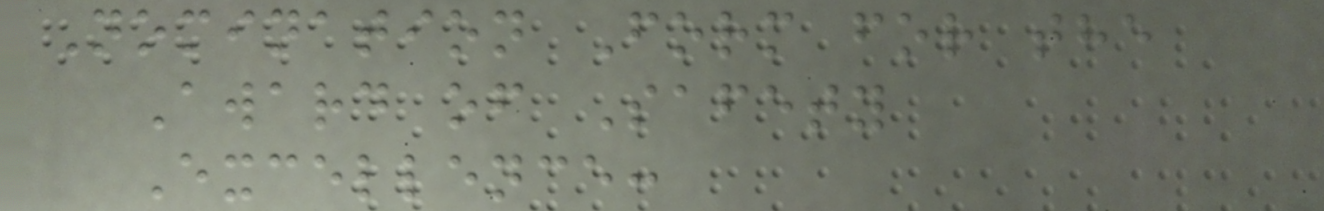Nomination Form for the
Award of Safety
Excellence:
